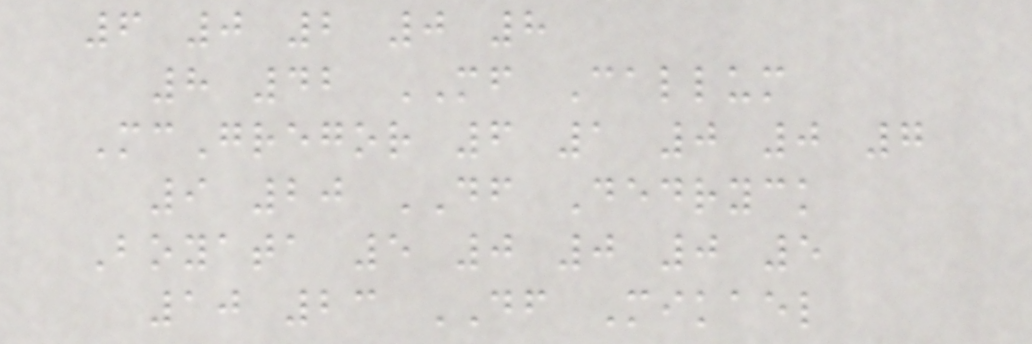6 0 2 0 8
8 42 MF Callum
McGregor 6 1 0 0 7
9 20 DF Dedryck
Boyata 5 0 0 0 5
10 23 DF Mikael
